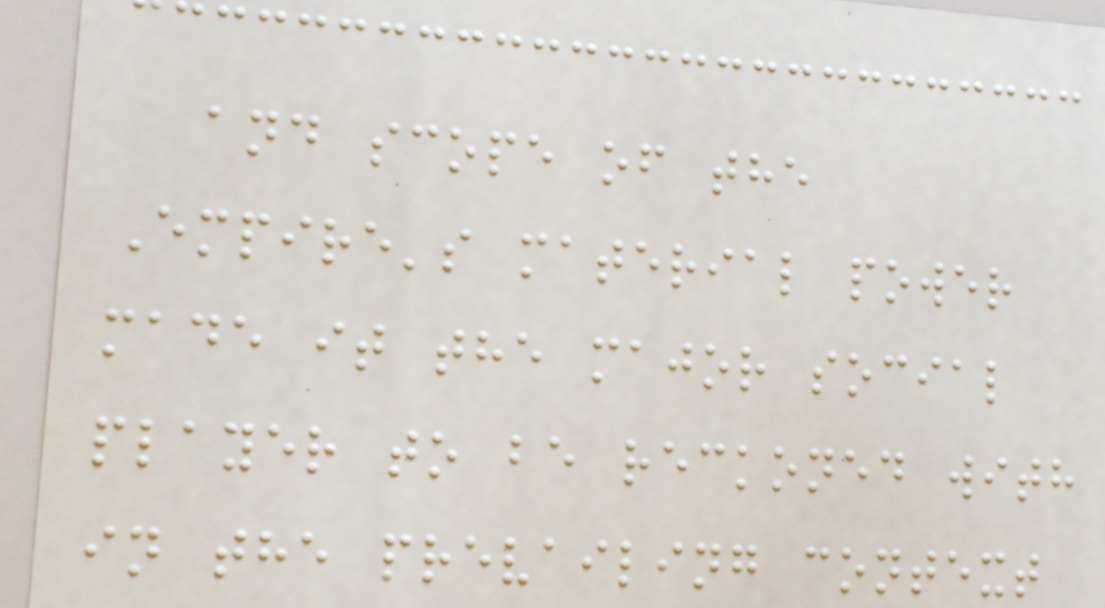and scope of the
Empire's material power
made it the major social
player to be reckoned with
in the prevailing context
